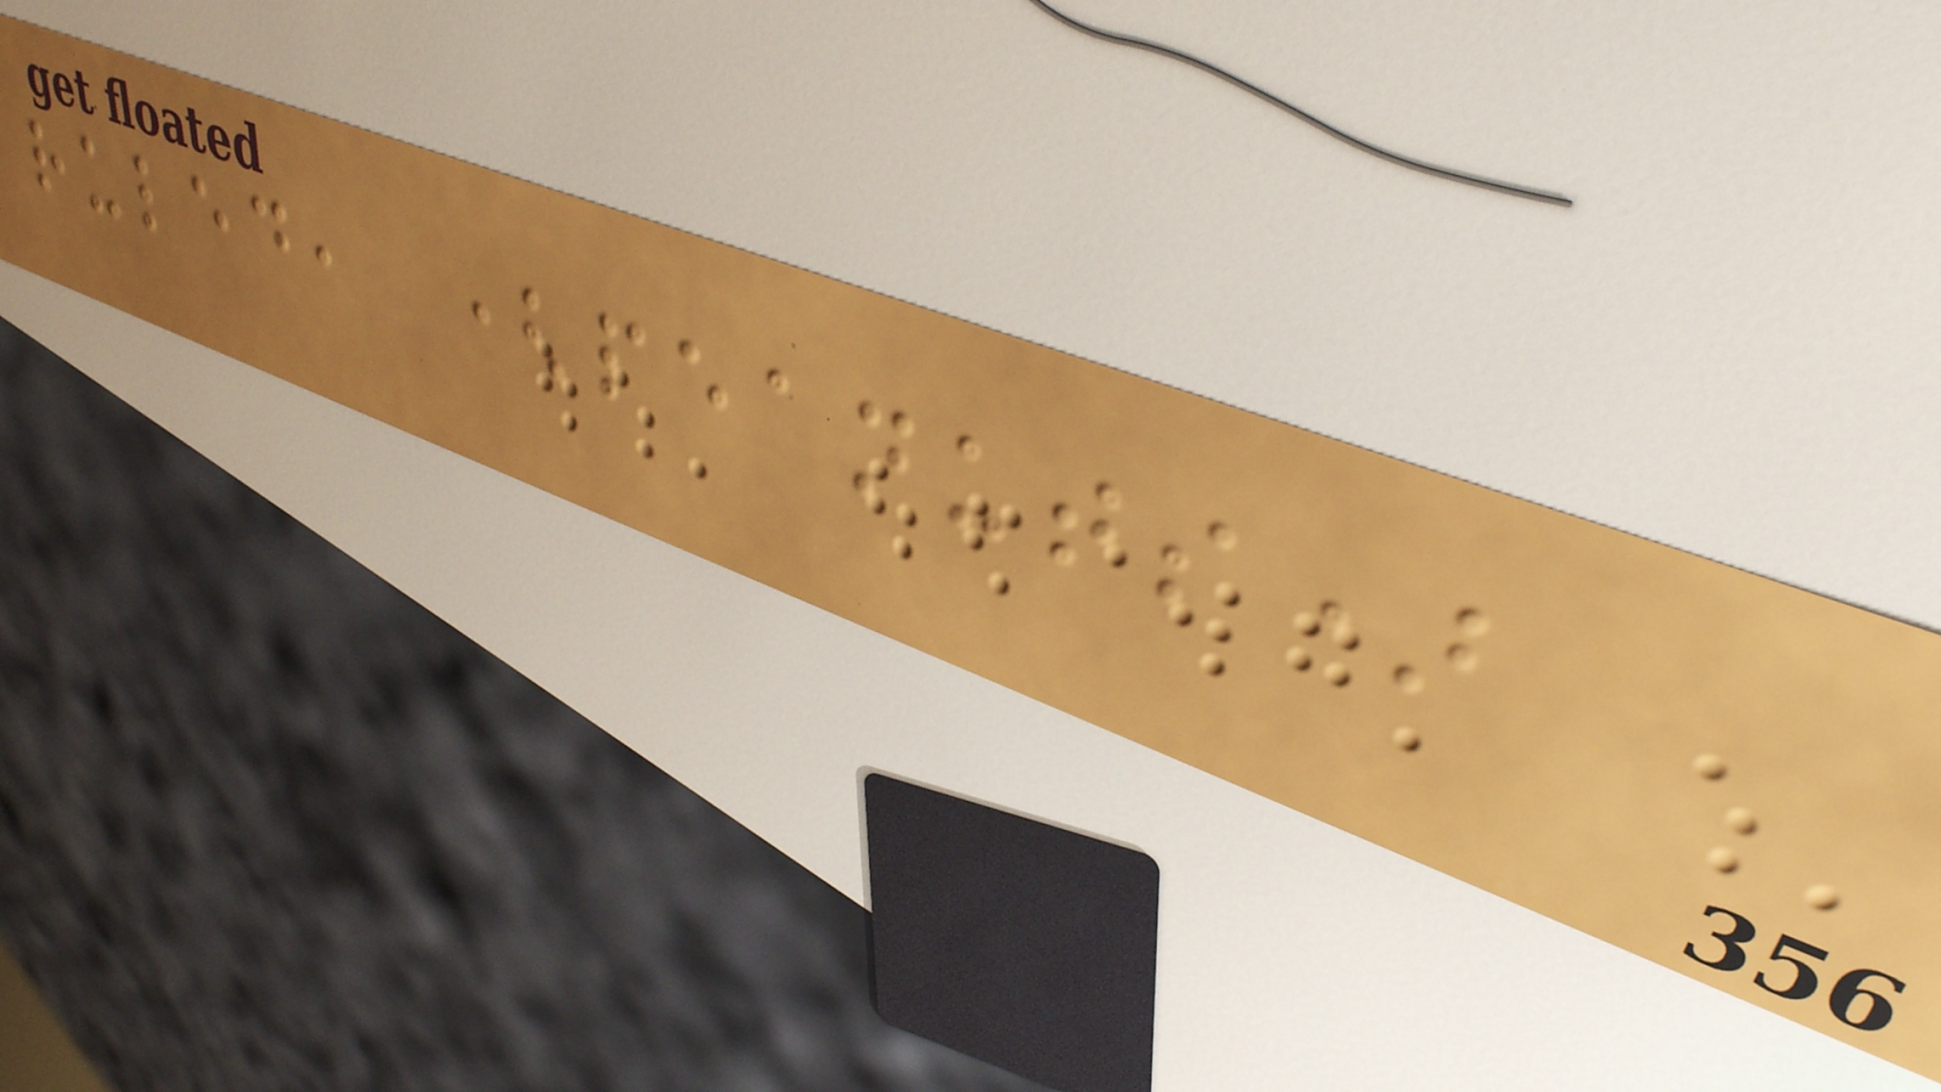ruled, (peanuts)
